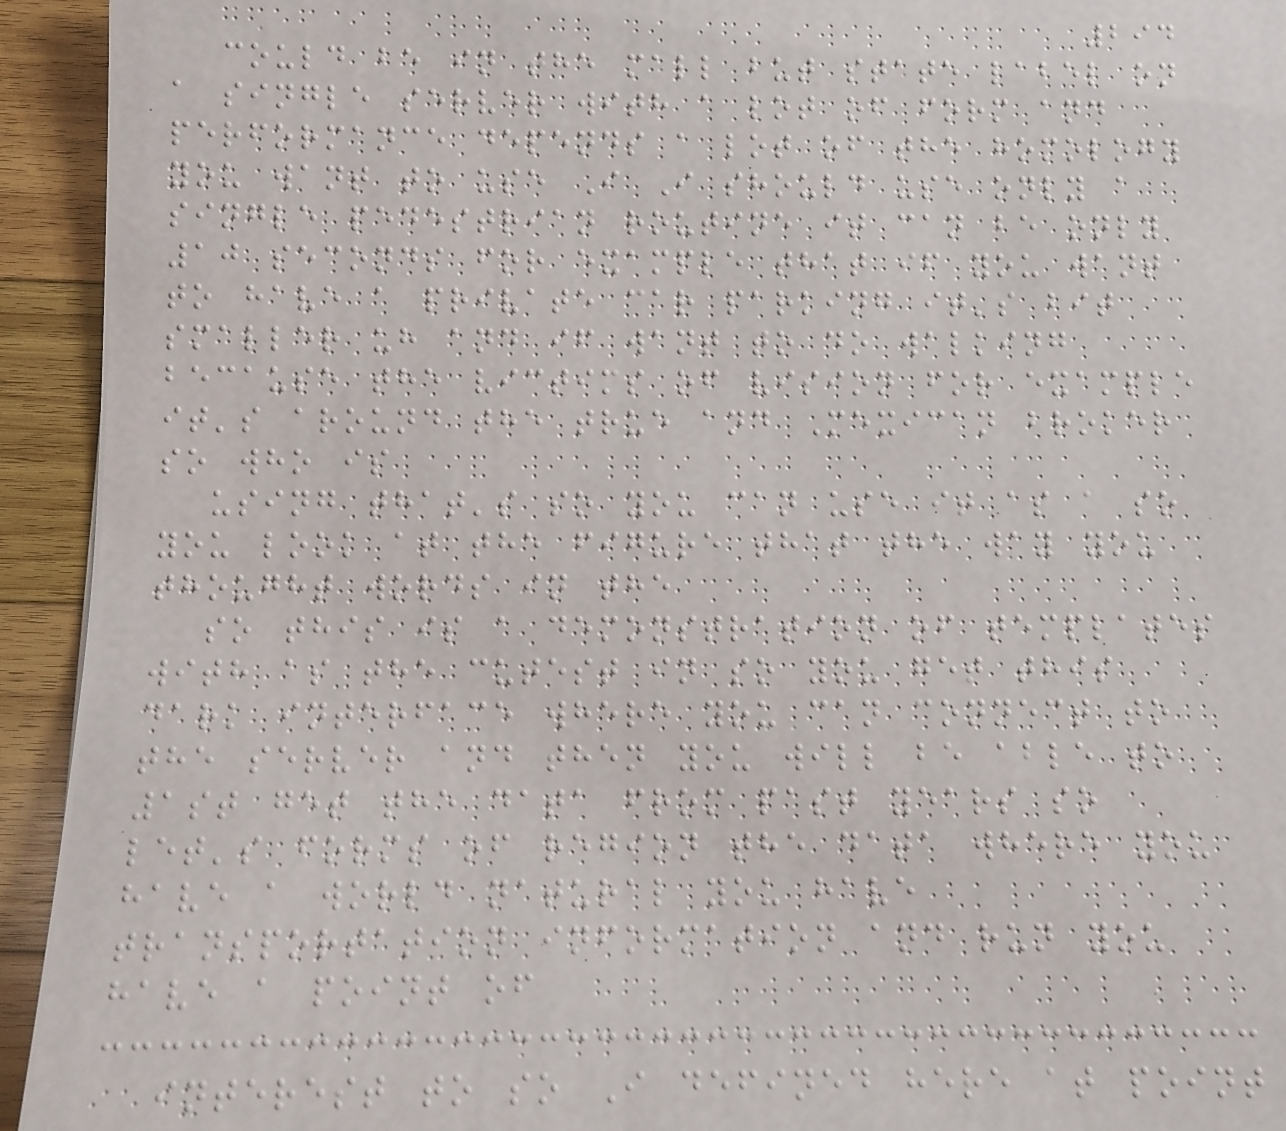294
could be in the mall but state label on
a single server with a lot of form and
performance depends a lot of the homology
you want to use I I should use only a
single pedestrian routine it can be only
10 seconds for example that if you want
to have a private car parking it's bit
smaller uh and if want to do walking
because the victims of vision for example
it's around the true and Mexican broker
so who is
using that's so you can use it as a so
you look at the figure that the way you
thought words in the
so this is a demonstration of templates
with as the cutest in so you get this
dark interface where you can connect to
the server and then you will be able to
1st get the data from past years so
let's forms of region the data where you
have a world natural you have
transportation information and run you
have a point of
interest to so I defined here at point
